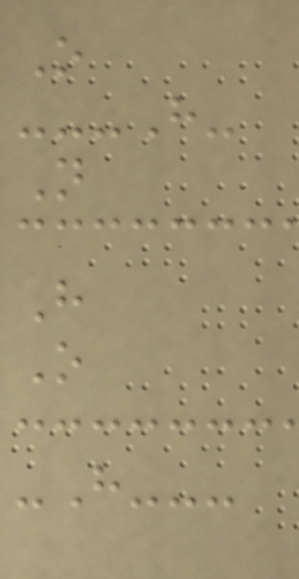O
---H-
N
H
O
-H---
